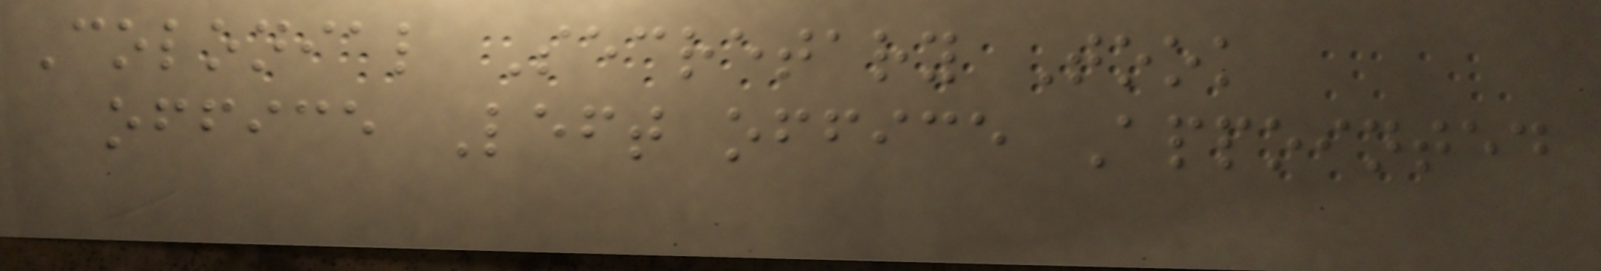Colonial Secretary Took
office Left office Appointed
